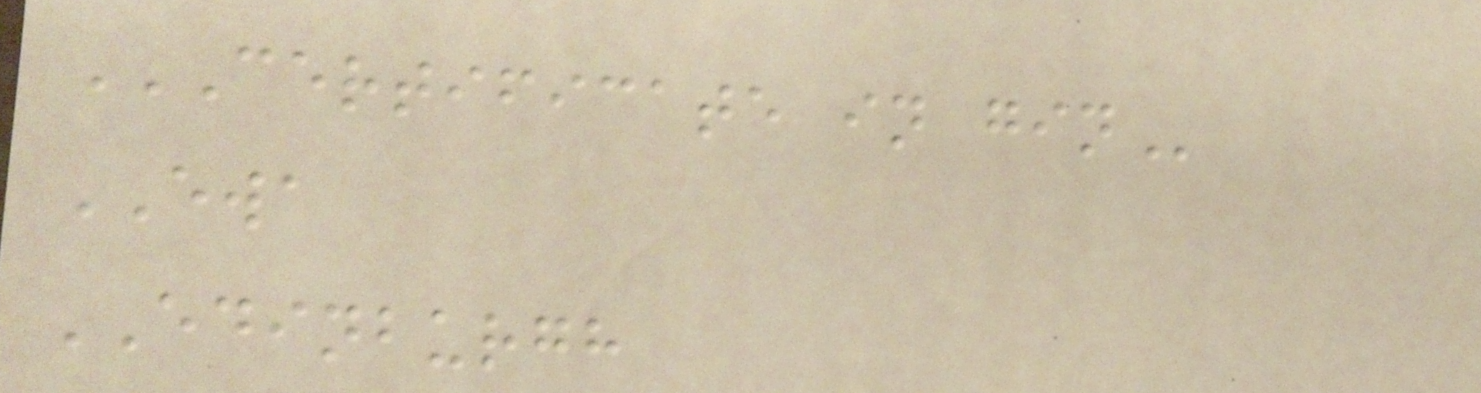CERTIFICATE IN GIN
EWA
EDINBURGH
